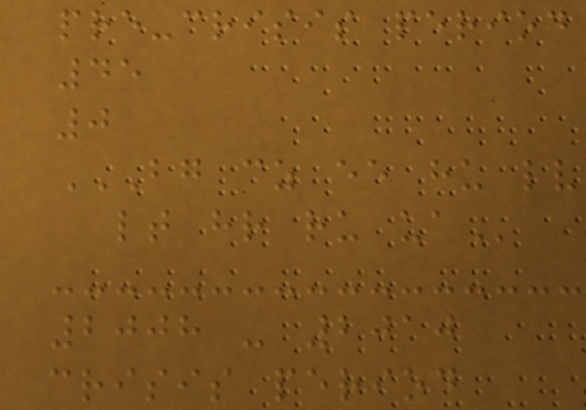pre-crisis period
45
0
BG CZ EE HU LV
LT HR RU UA
2008 - 2010
crisis period
